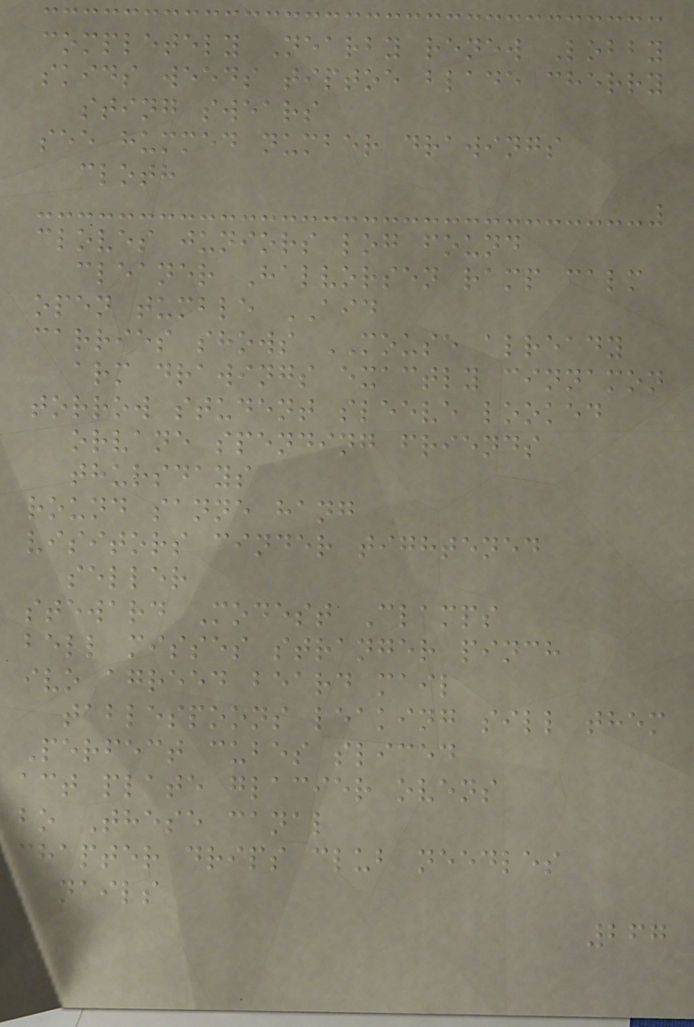completely Nearby renew Lobby
skids weeds tiptoe blade cherry
sting swears
see hummed number drawings
cloth
cloves juniors log found
cleaner Halvorsen ramp calm
open tumble AID
carries shows MOUSE already
arm drawings exactly cinnamon
torrow student sleeve looked
orvane spending friends
thursdays
round sanne hang
visitors cinder tightened
seller
steward Modest Clamps
bell misses stranger pinch
ivo agreed beard mail
tablespoons leaking sill them
Perfect cubes sliced
act plate glacier ovens
bo These canal
chapter drips club needles
nails
267
